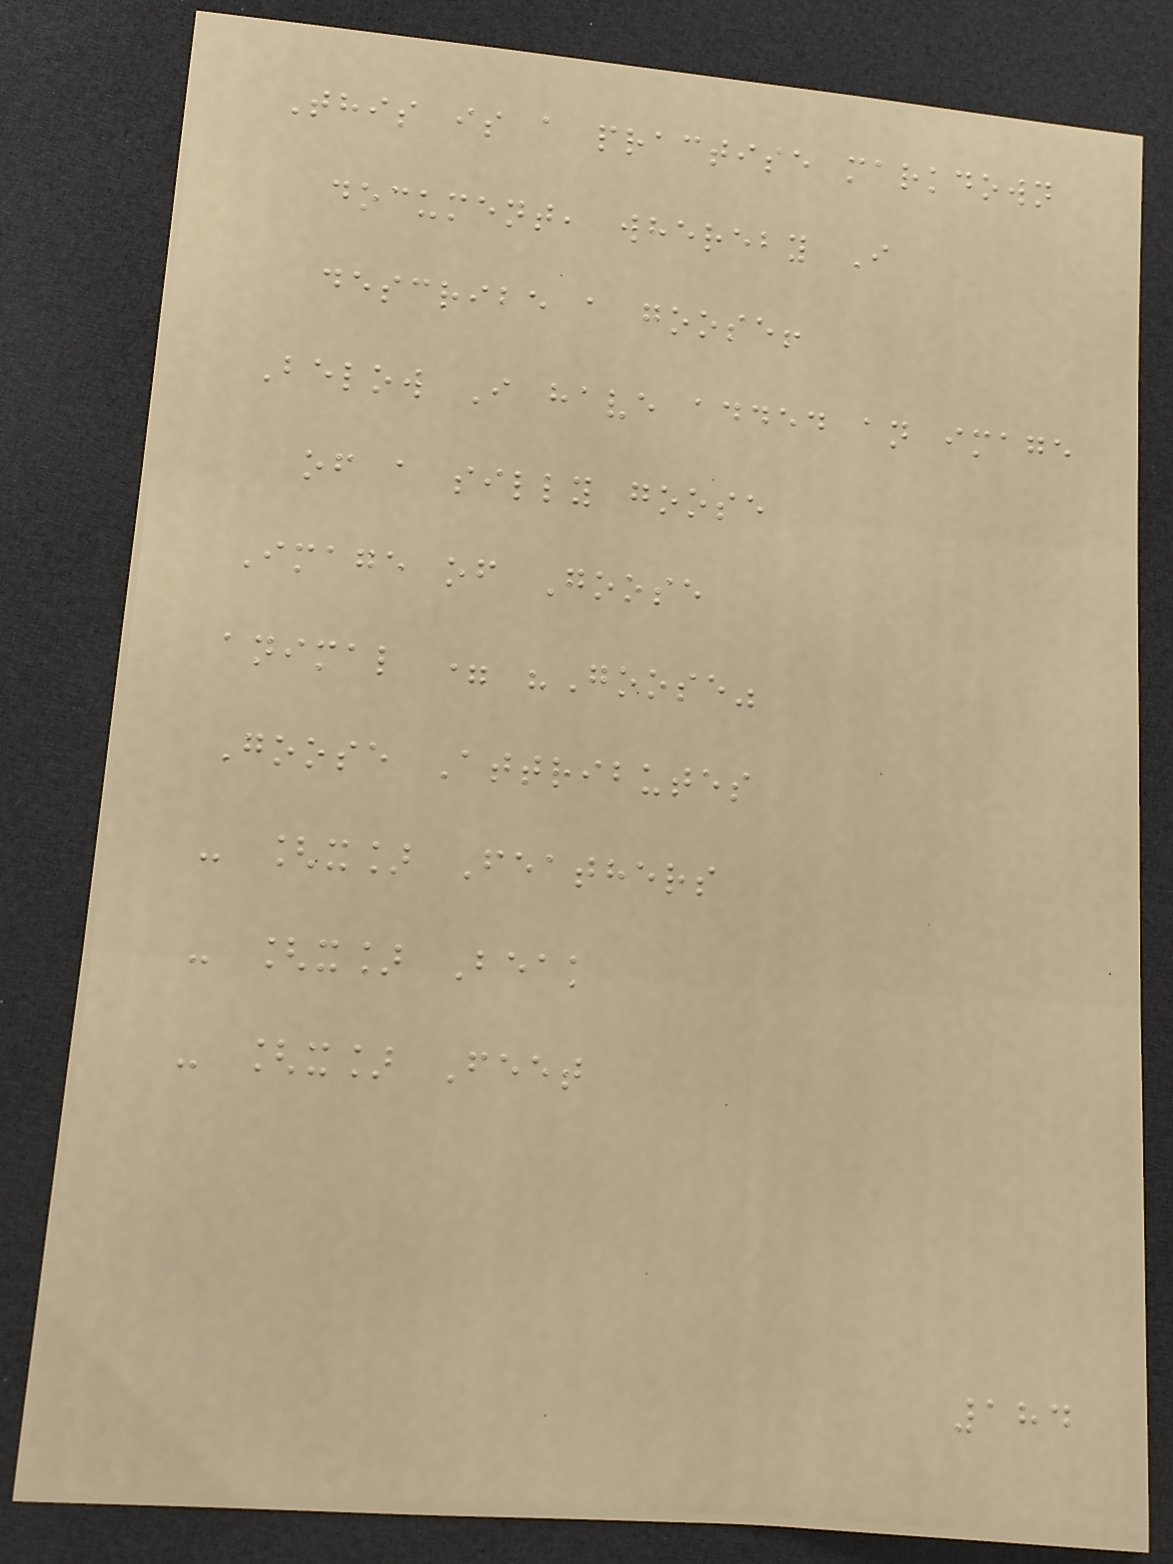This is a practise markdown
document, whereby I
describe a goose!
Below I have added an image
of a silly goose
Image of Goose
animal = "Goose"
Goose Attributes
- [x] Feathers
- [x] Beak
- [x] Feet
184
